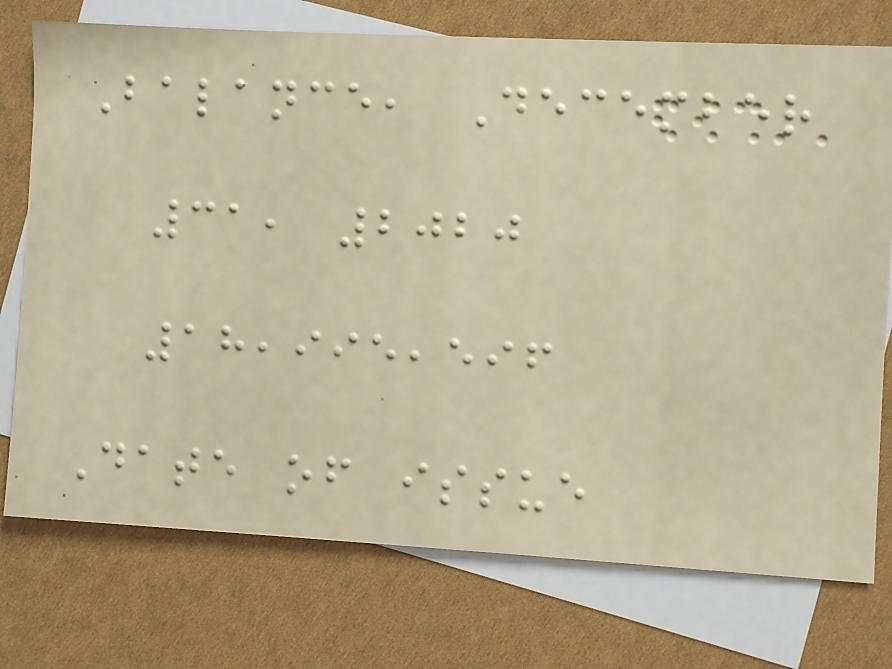Balance, December
31, 2020
18,995,596
Date of issue
